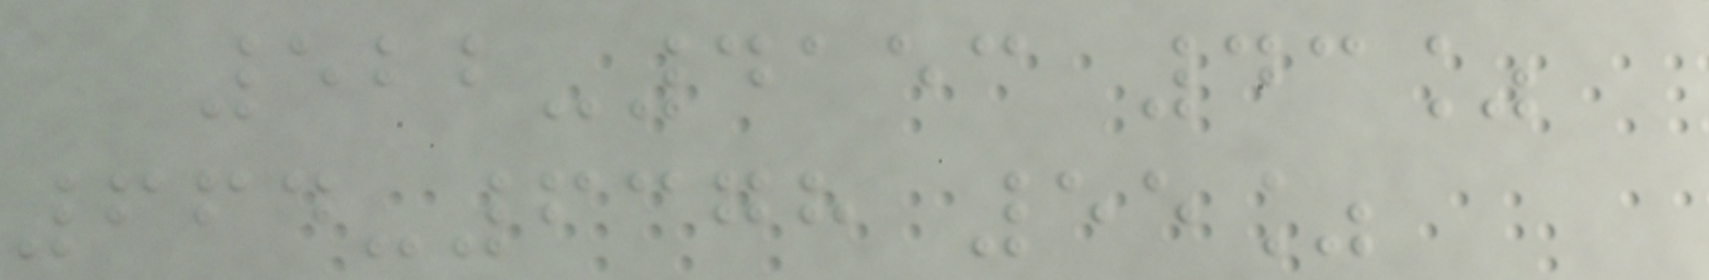522-4153 43%
664-6378 55%
